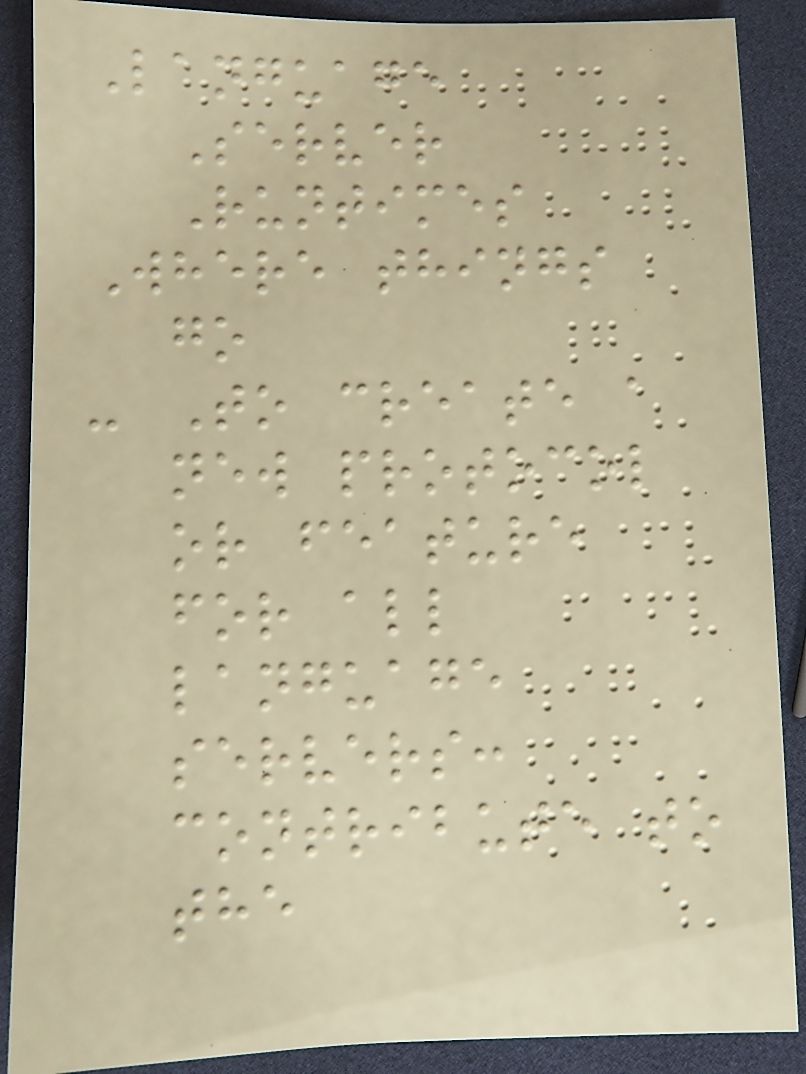Language
Server
Runtimes
Where things
go
- To create a
new protocol
or feature
for all
language
servers:
contribute to
the
